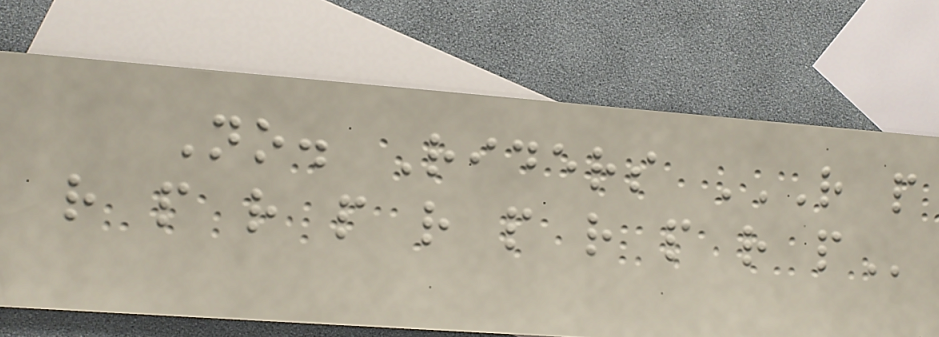No. Riders R P
R P R P R P R P R P
